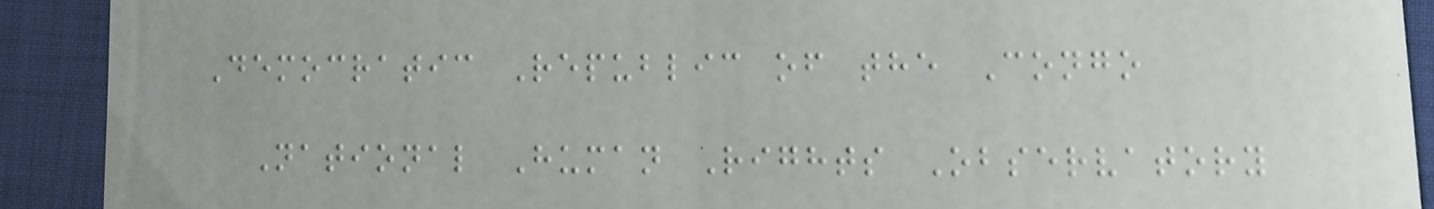Democratic Republic of the Congo
National Human Rights Observatory
